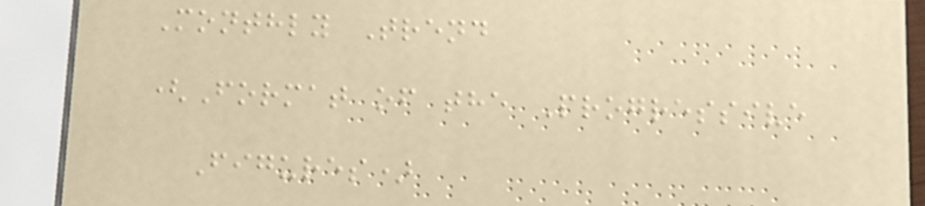Monthly Trend
(Format of the Progressive
Figures)
